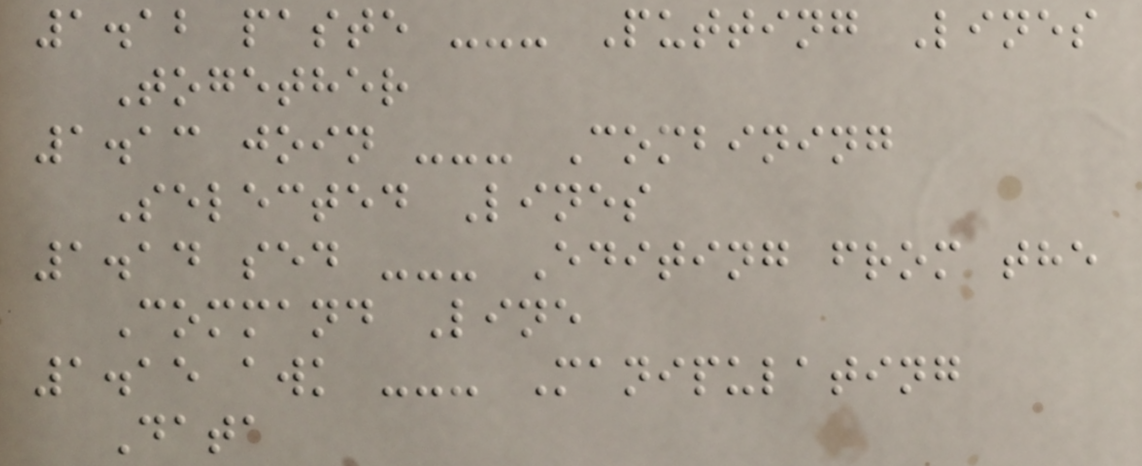1.12 paste --- Putting Lines
Together
1.13 join --- Combining
Selected Lines
1.14 sed --- Editing from the
Command Line
1.15 awk --- Manipulating
Data
